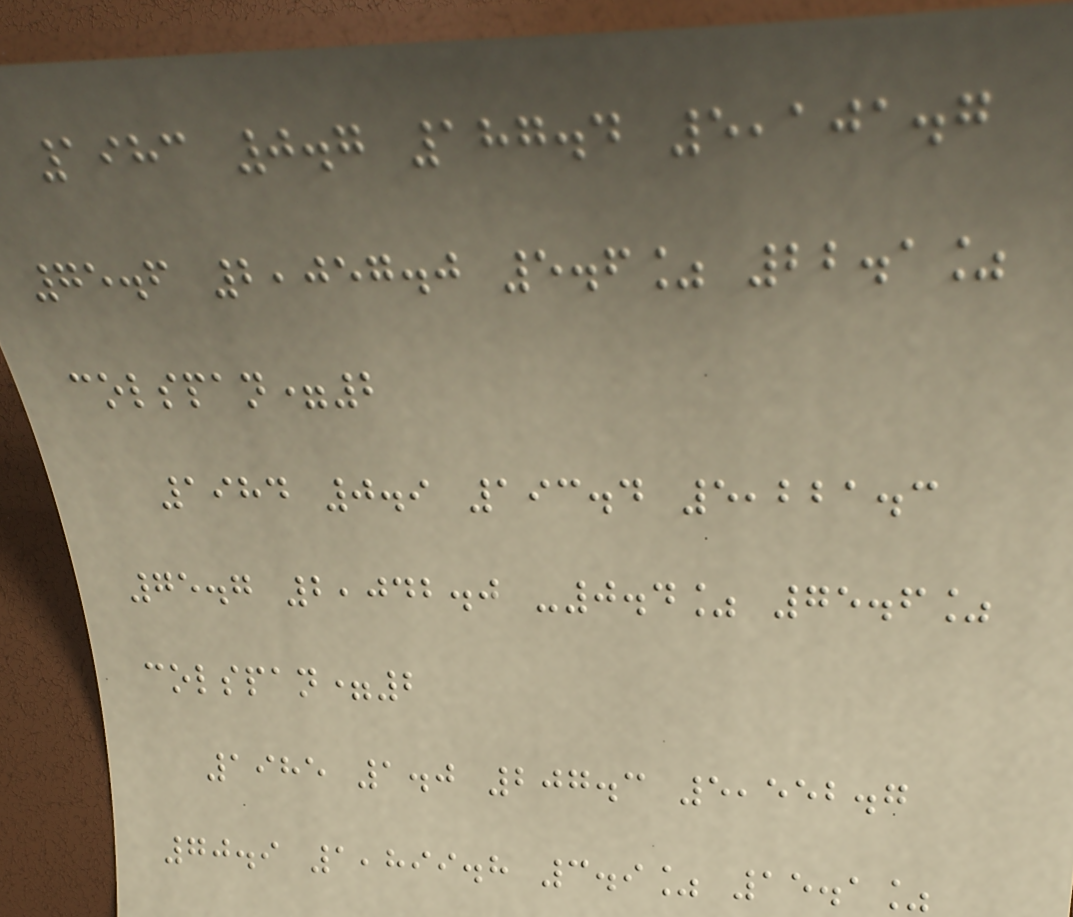1983 0.7 187.4 5,101.7
75.6 2,057.0 5.6% 22.1%
colspan=2
1984 0.9 193.4 5,221.3
75.7 2,042.0 -0.4% 75.6%
colspan=2
1985 1.0 207.3 5,552.7
70.9 1,899.8 3.9% 15.1%
